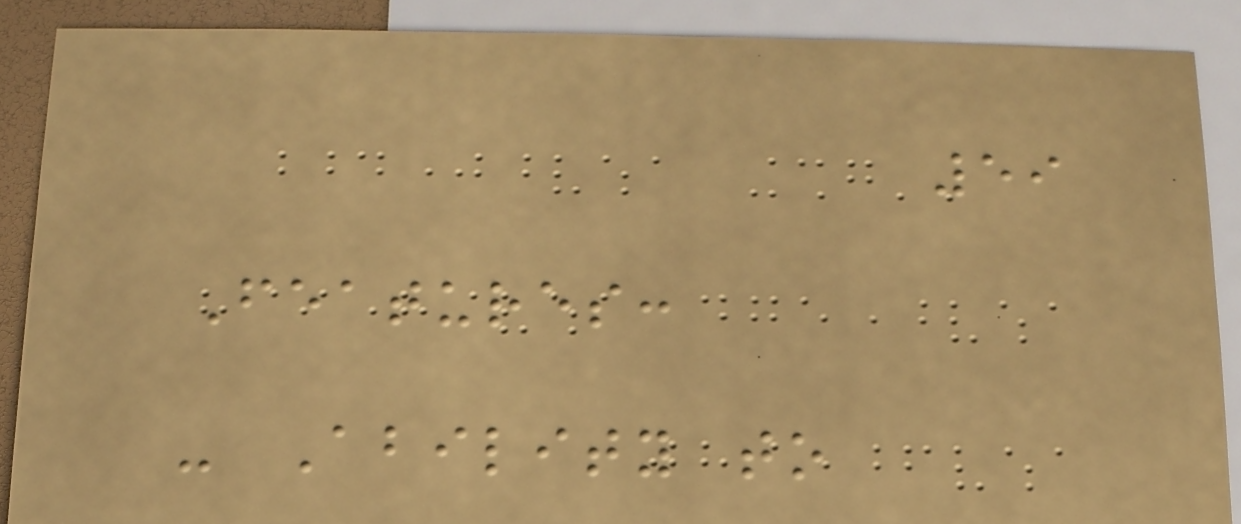59
Features:
- Ability to
